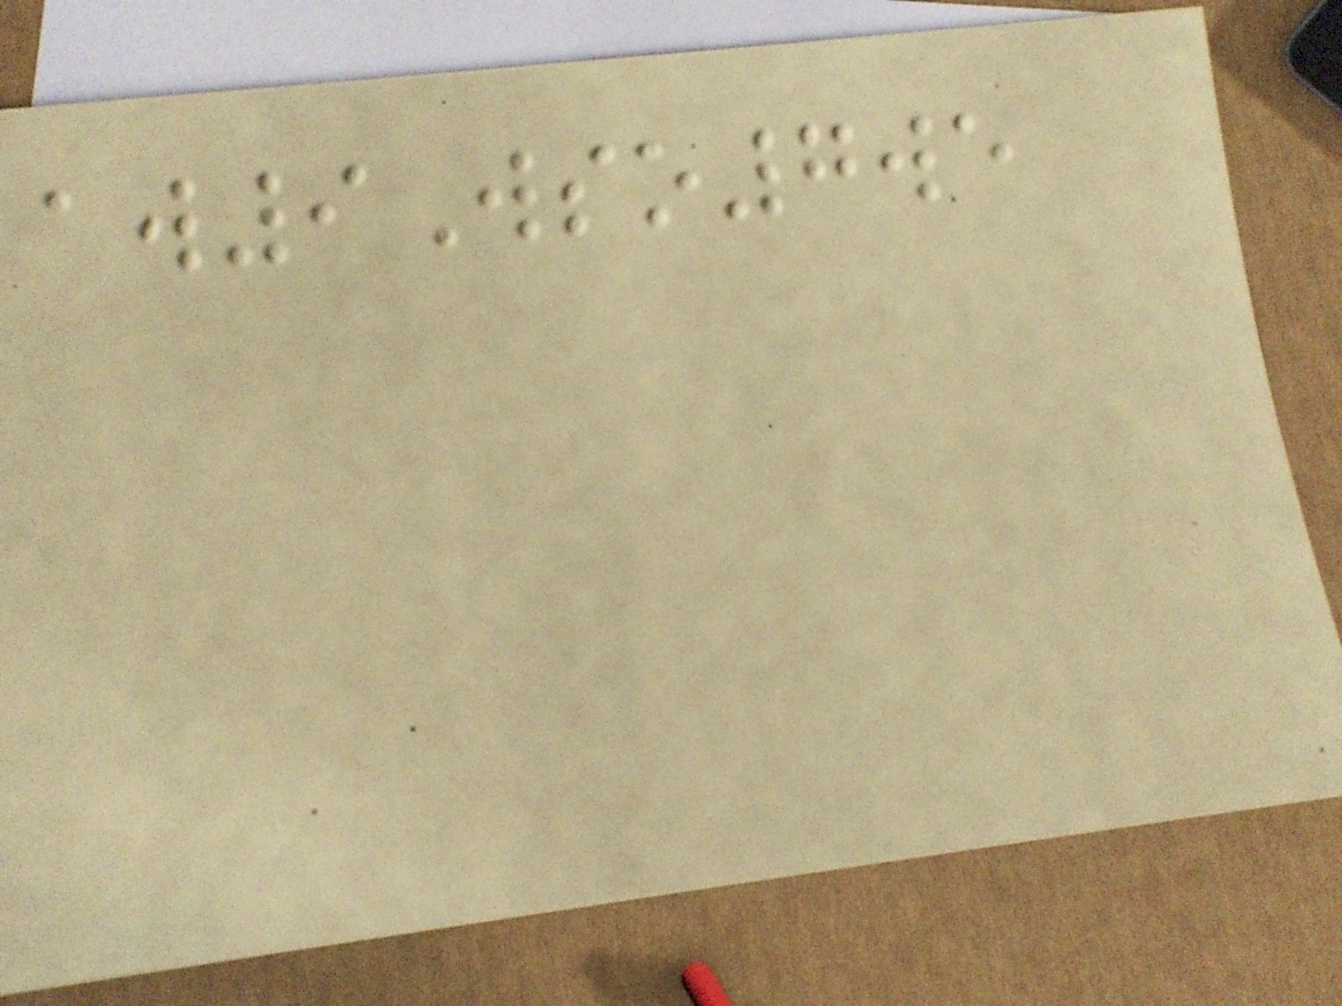aw9Wso7we
